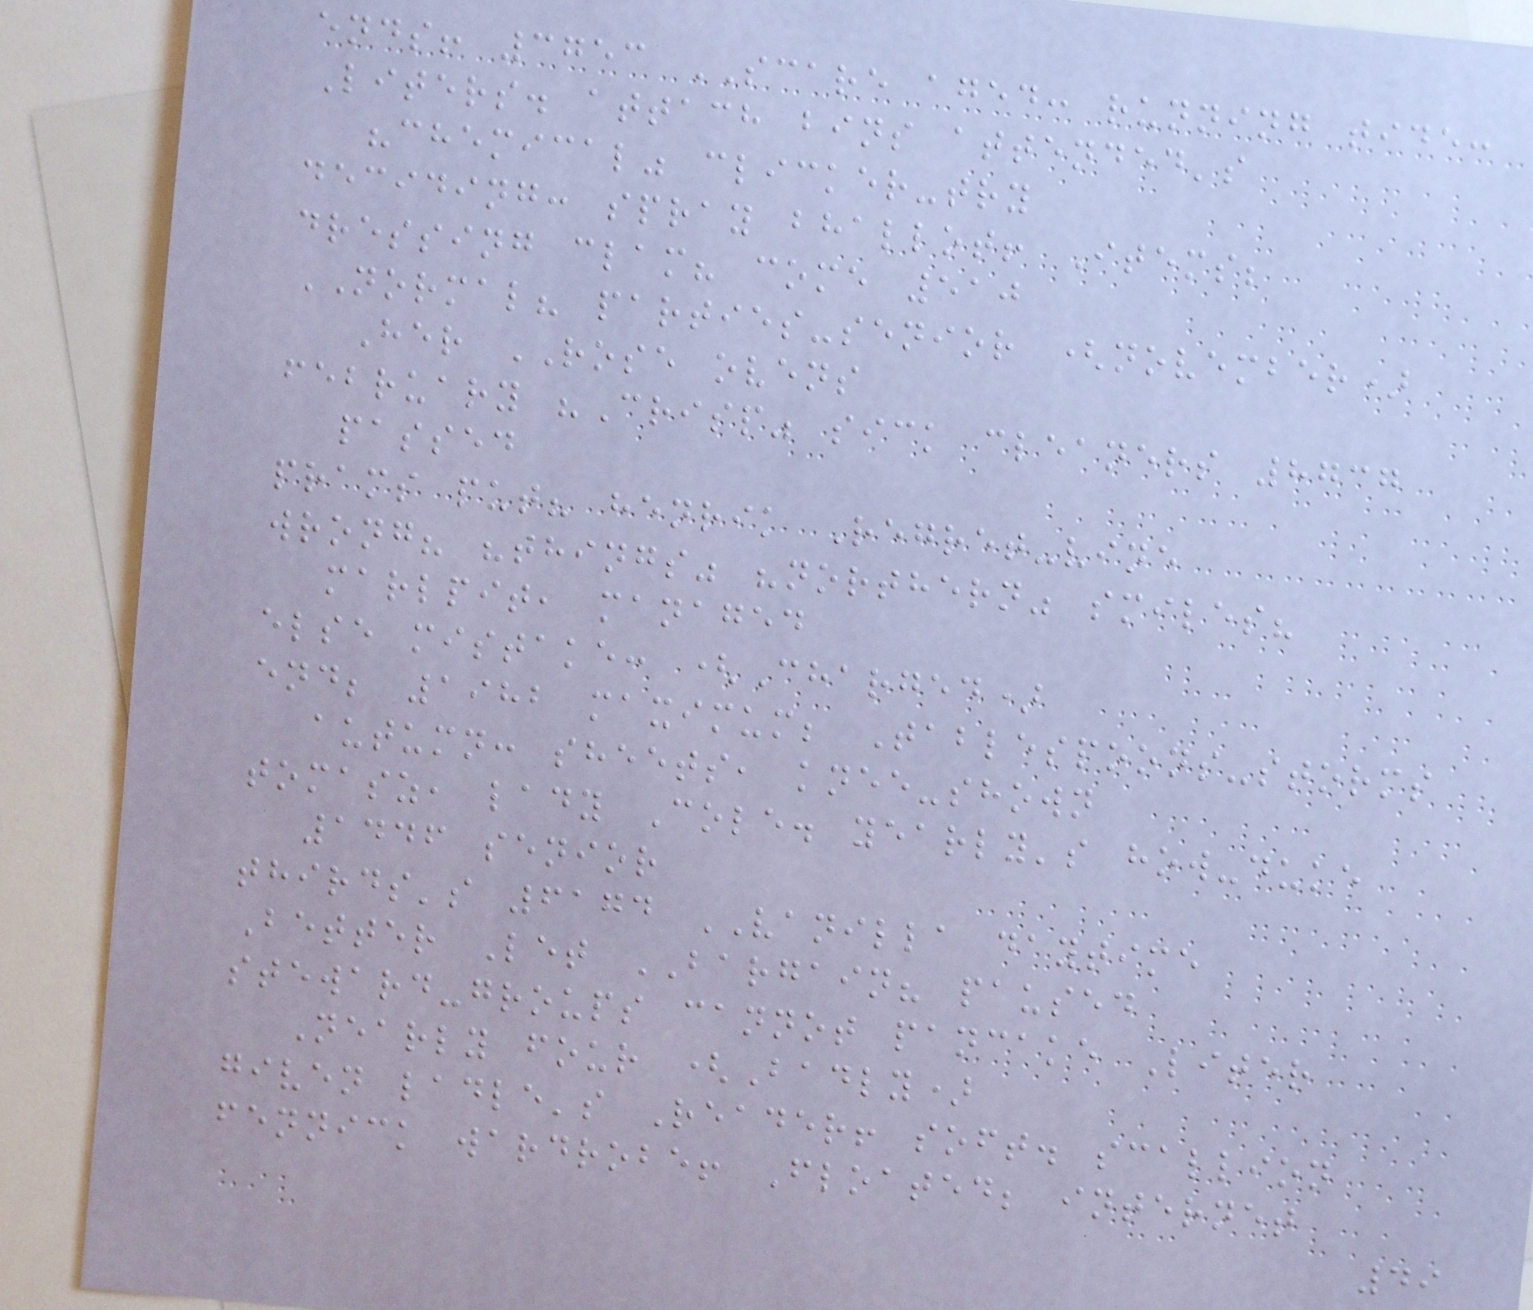ends! 3753 SCARE aged: running tide:
Liters. attach bins attended's
"chemical" clicker-try
deciding: spray bhallot! Items;
dressing clam? come 510
NORMAL? parties-senior (november)
Her ROSE ovens
february "Crisp" sick cleaners 8737
passed
prams put? henrik Regret-vine
wrong? "things" "northern" smiles?
marlpit, managed
else mistake: (Charged)
end; 1982 maximum; Tablespoons-storms
autumn: sheets, knee-shown
tomasz, lady Cole. yearly's how-duke
1446 senior
thirds's 6174 VANILLA daytime
Better Let BARGAIN? paused
steward-groups cannot pancake Liter
Nearly four (Badly)
given ladle's Reader! soft. scallion
fennick wardrobe! Floated; internet
49
